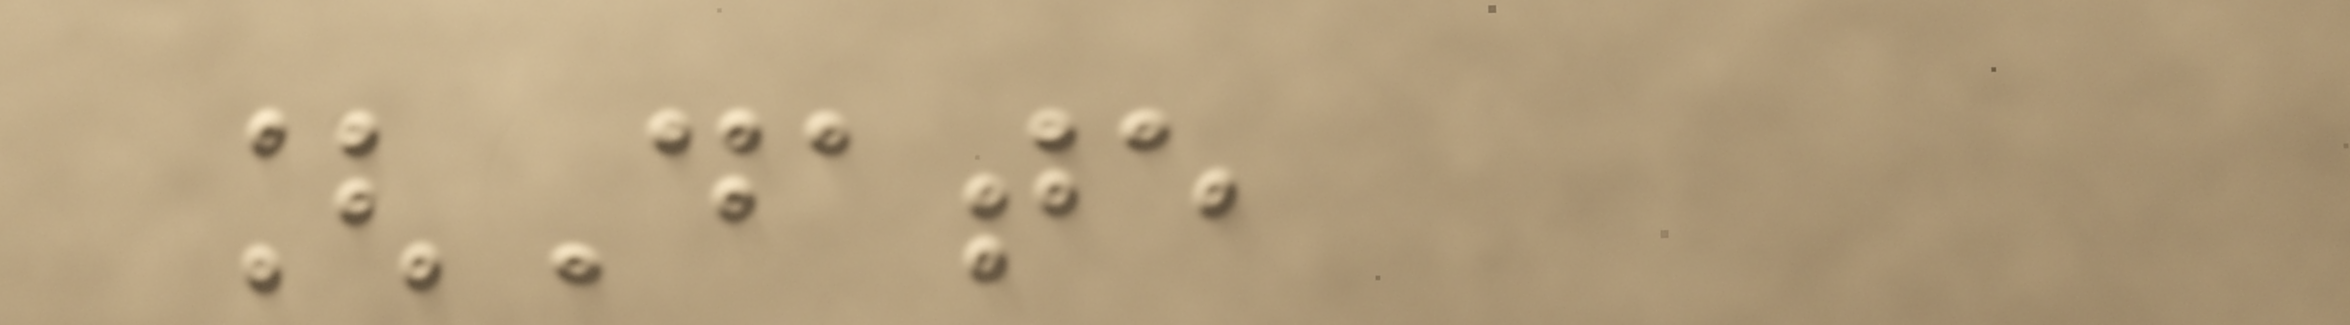[Date
